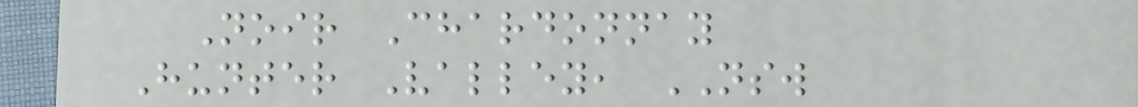Noir Chardonnay
Hunter Valley, NSW
